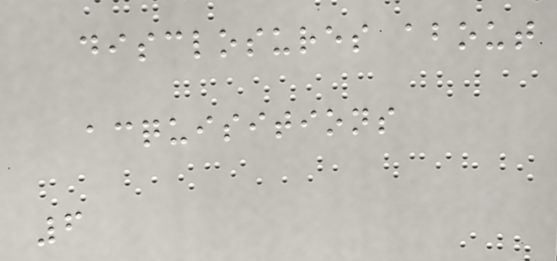disclosures about
acquisitions
6
